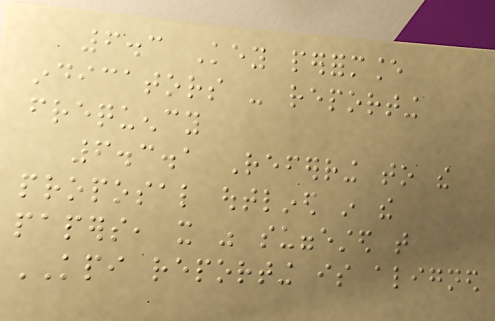6.3 Key performance
indicators - reporting
frequency
6.3.1 Referring to the
proposal outlined in the
papers, it was suggested that
KPI reporting is aligned
